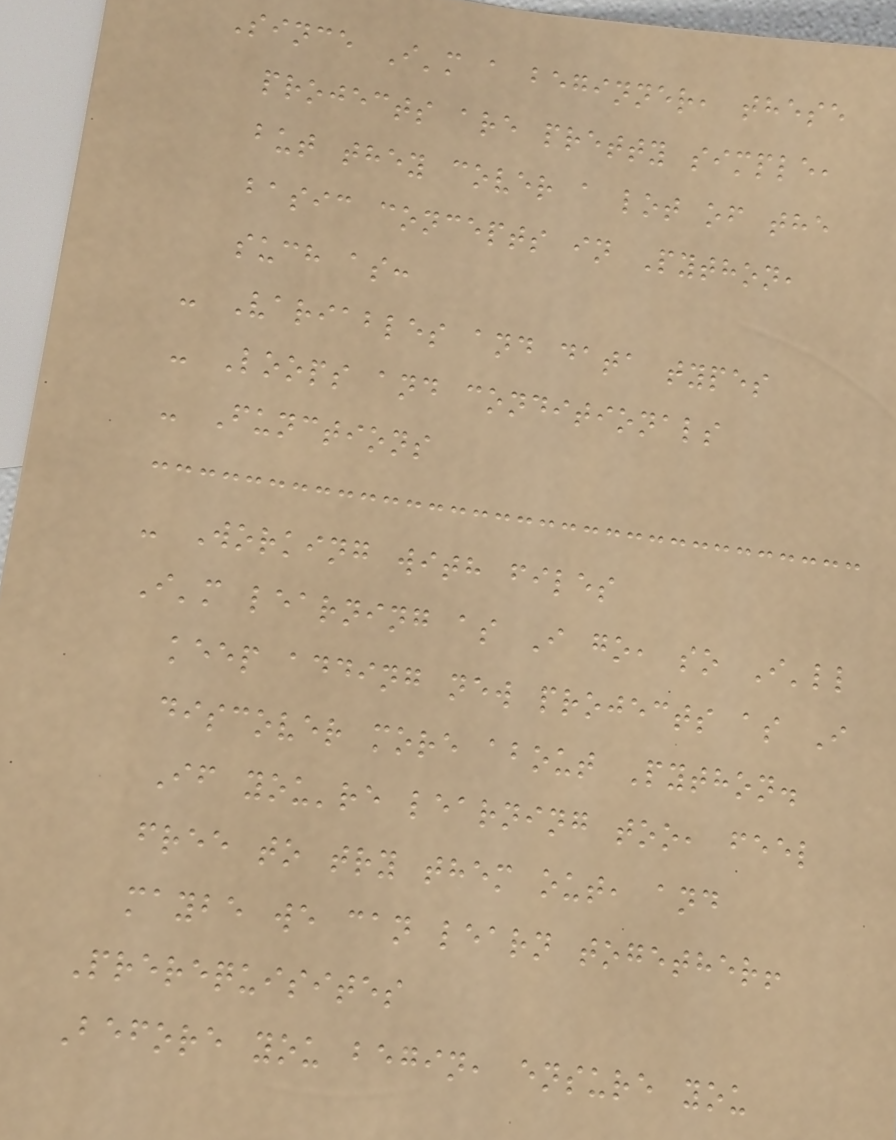Since I'm a beginner, these
projects are pretty simple,
but they cover a lot of the
basic concepts in Python,
such as:
- Variables and data types
- Loops and conditionals
- Functions
- Working with files
I'm learning as I go, so I'll
keep adding new projects as I
discover more about Python.
If you're learning too, feel
free to try them out, and
maybe we can learn together!
Prerequisites
Before you begin, ensure you
